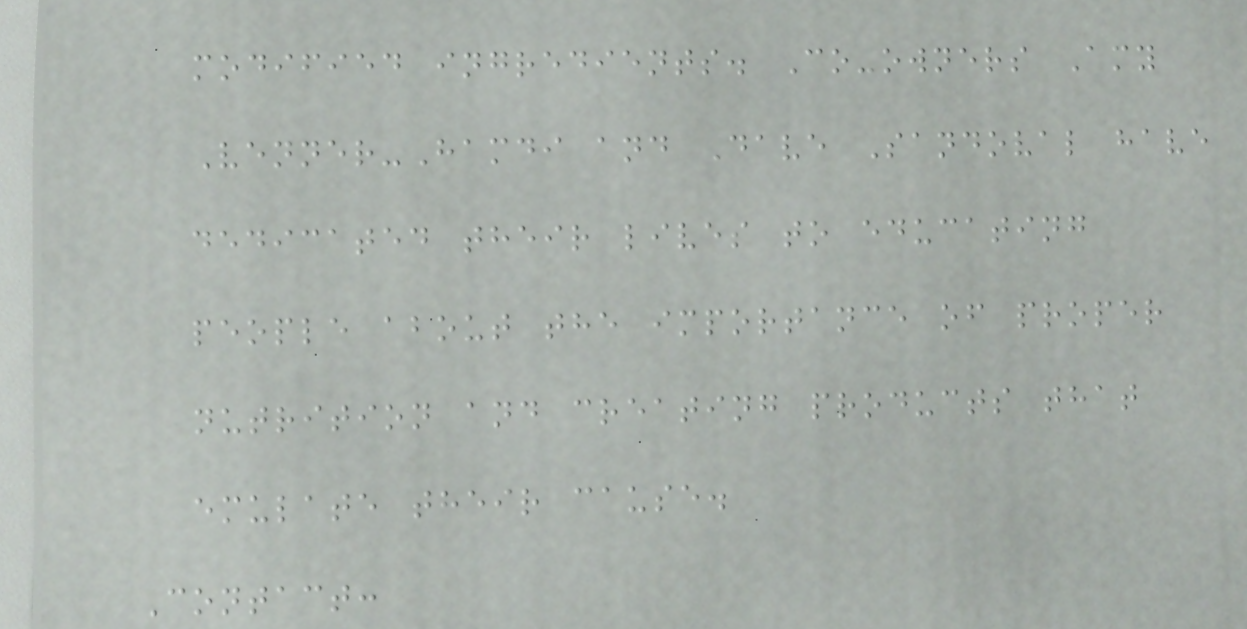modified ingredients. Co-owners Amy
Venner-Hamdi and Dave Sandoval have
dedicated their lives to educating
people about the importance of proper
nutrition and creating products that
emulate their cause.
Contact:
